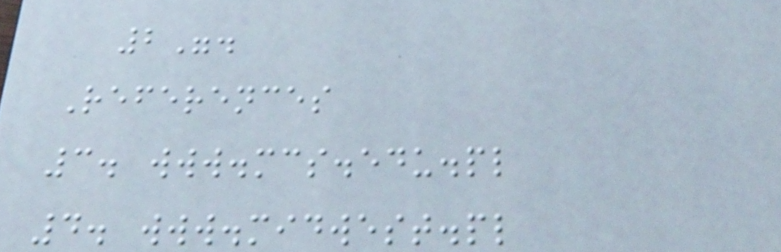2".
References
3. www.mcs.edu.pl
4. www.midwest.pl
